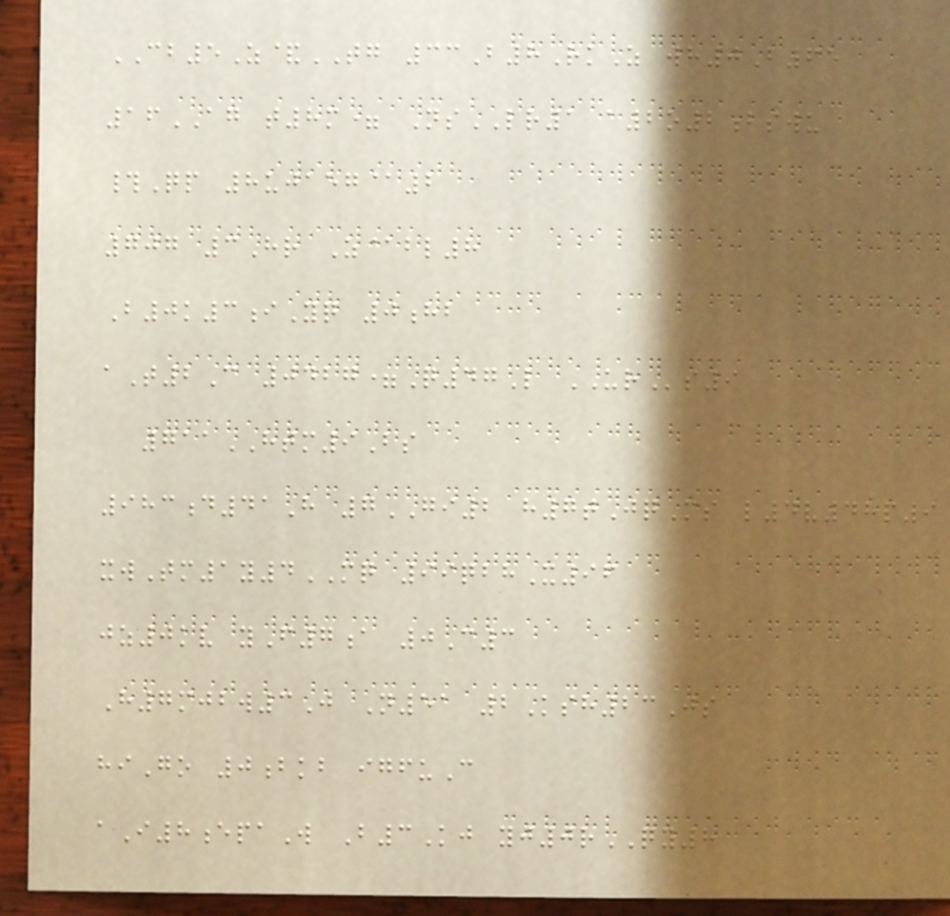CB5Z&TG 33B8RkZ wh0B65
16AG t8m= NsLR1 a2o2bswu
#Qp 8ujaeg@2
707 3Hr Z@bl8
B0k3iYq 0hb
aT2C 0427=Q47L URs9
711HTM9Bs
983d41H 7GI2 h7tJqMs l4v48p9
xwTm1y4MQ 99qbhX96
jz0kv yF7a 0C3
H7mjbw3J N51 2Ksh23Js
hiGo 0bkb igfuC
aI8epaW B3Kj yj0rQY8
